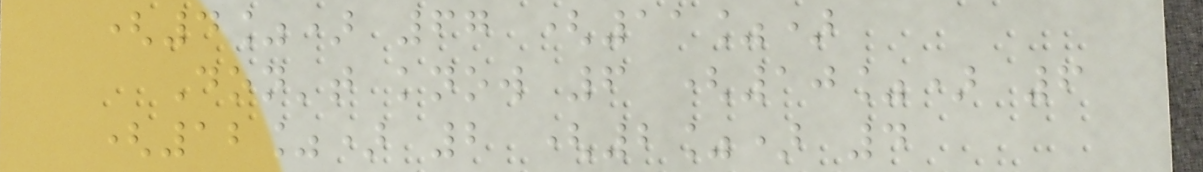(4%) 67 (11%)
Don't know 6 (10%) 6
(12%) 2 (2%) 4
